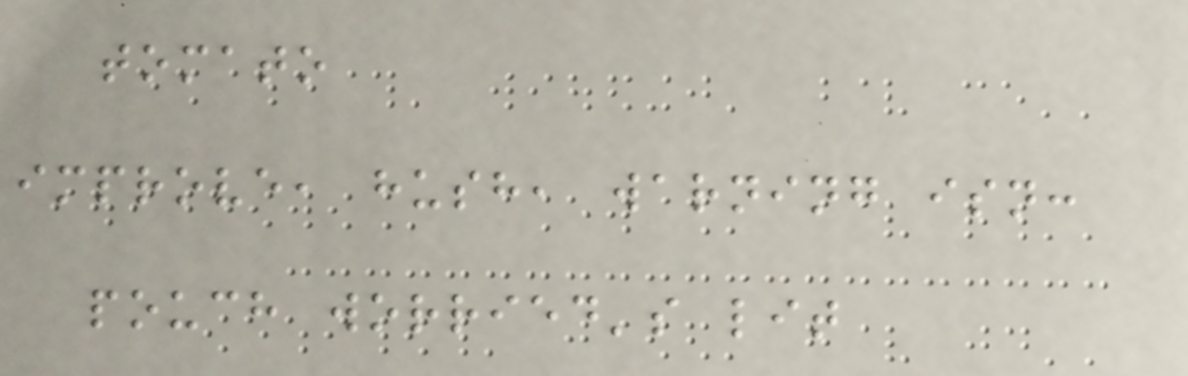tomato
improve, hush, warning isn:
pouch worried's lit
